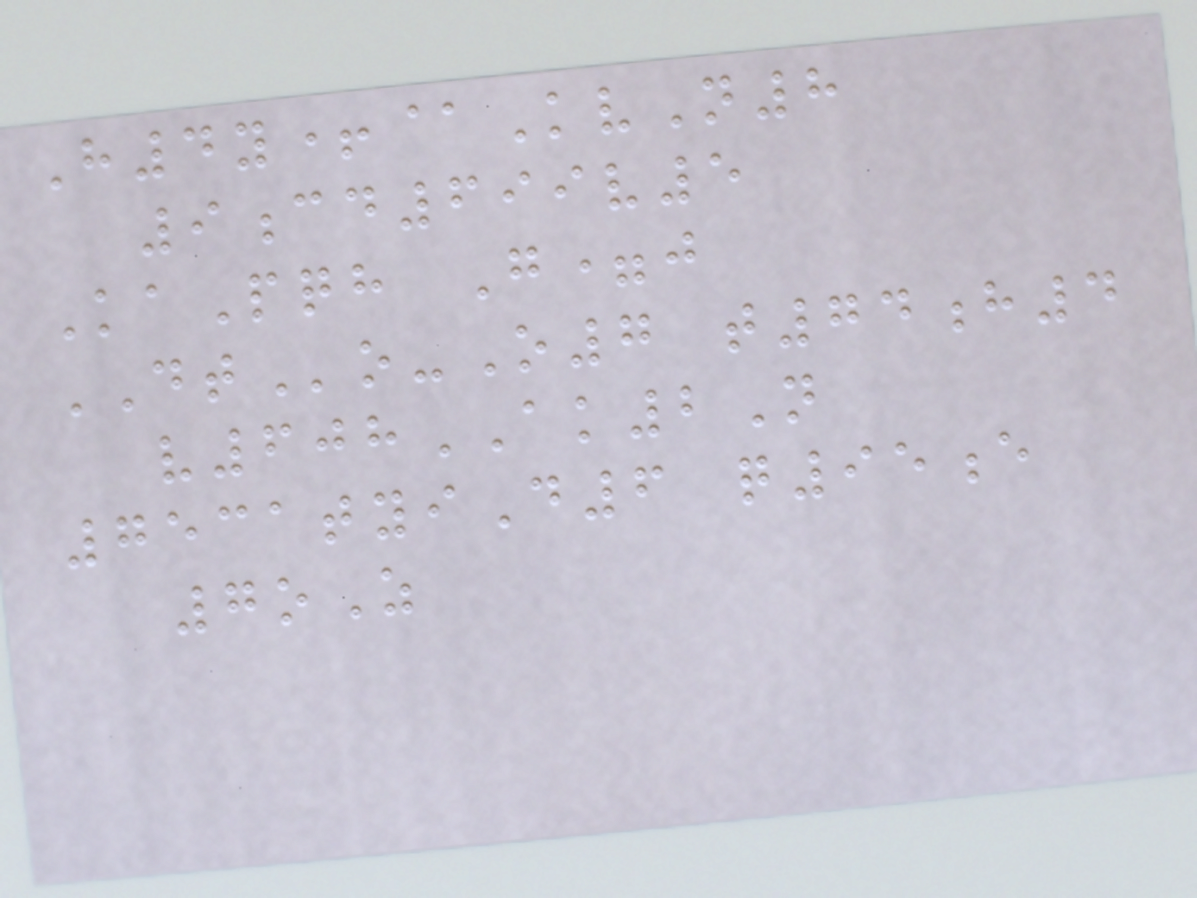H4y+@KvN8
9cd699v5
KaPqh G=j
DTo-O7 t74h4
v608AK2N
7531tyiD6 q95e
7oZ
